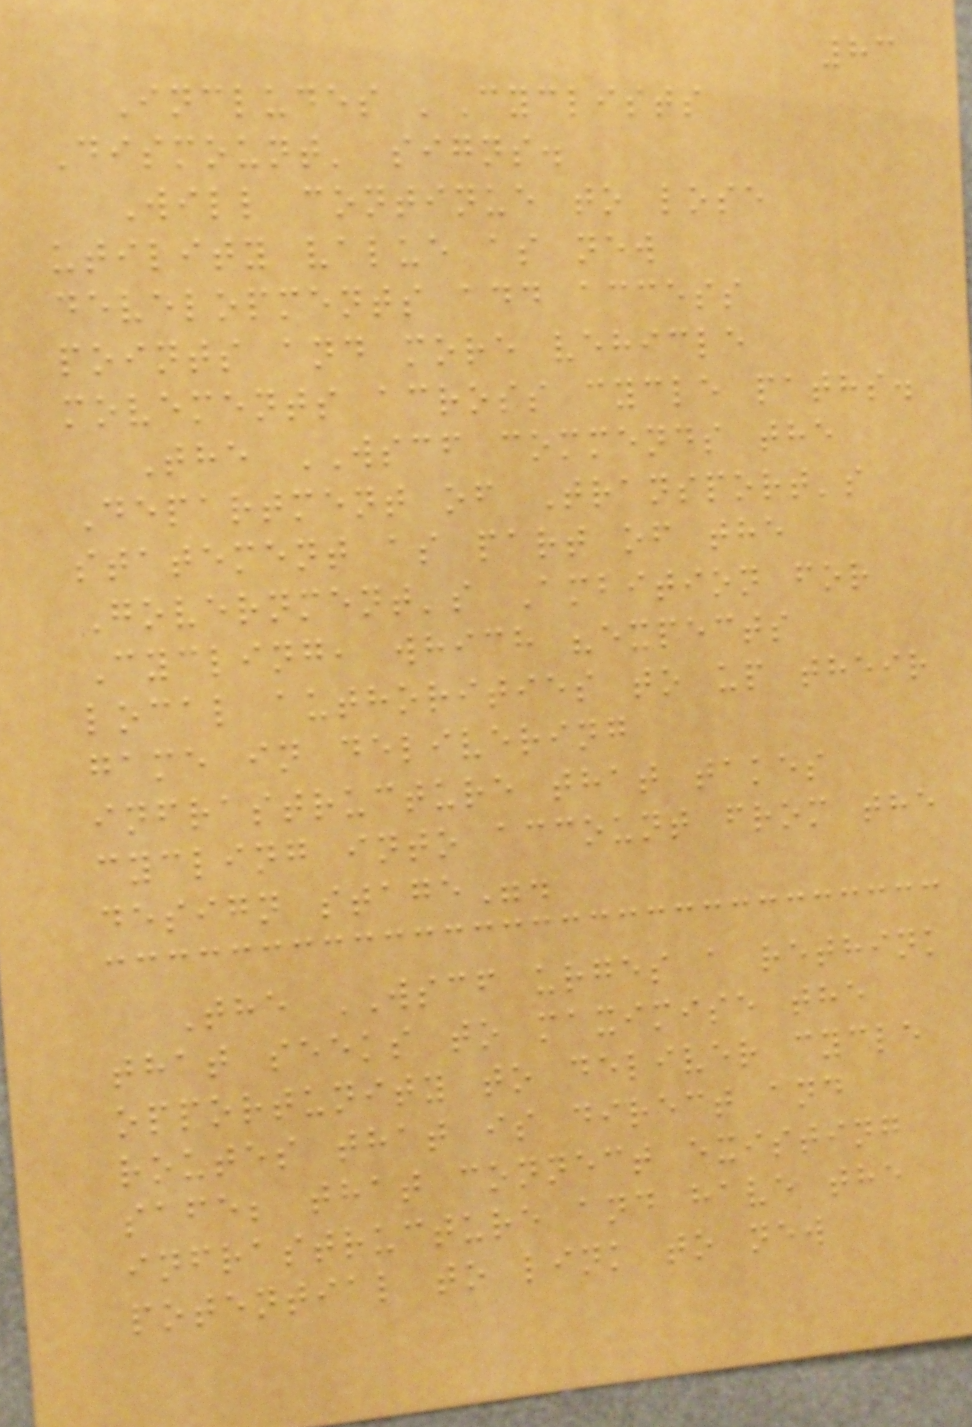83
Includes 'Cyclists
Dismount' signs.
Will continue to lose
utility value as new
developments add access
points and more vehicle
movements across cycle paths.
The WSCF commends the
Department of Transport's
statement as part of the
Government's Ambition for
Cycling, which "expects
local authorities to up their
game in delivering
infrastructure that takes
cycling into account from the
design stage".
The WSCF urges a rethink
that seeks to maximise the
opportunity to deliver cycle
routes that is direct and
safe; that connect existing
infrastructure and have the
potential to link to new
